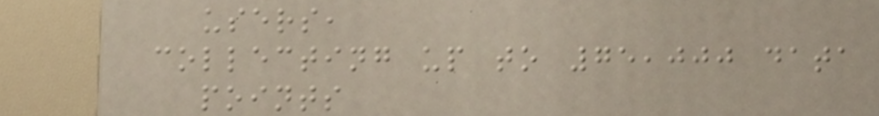users,
collecting up to 75,000 data
points
